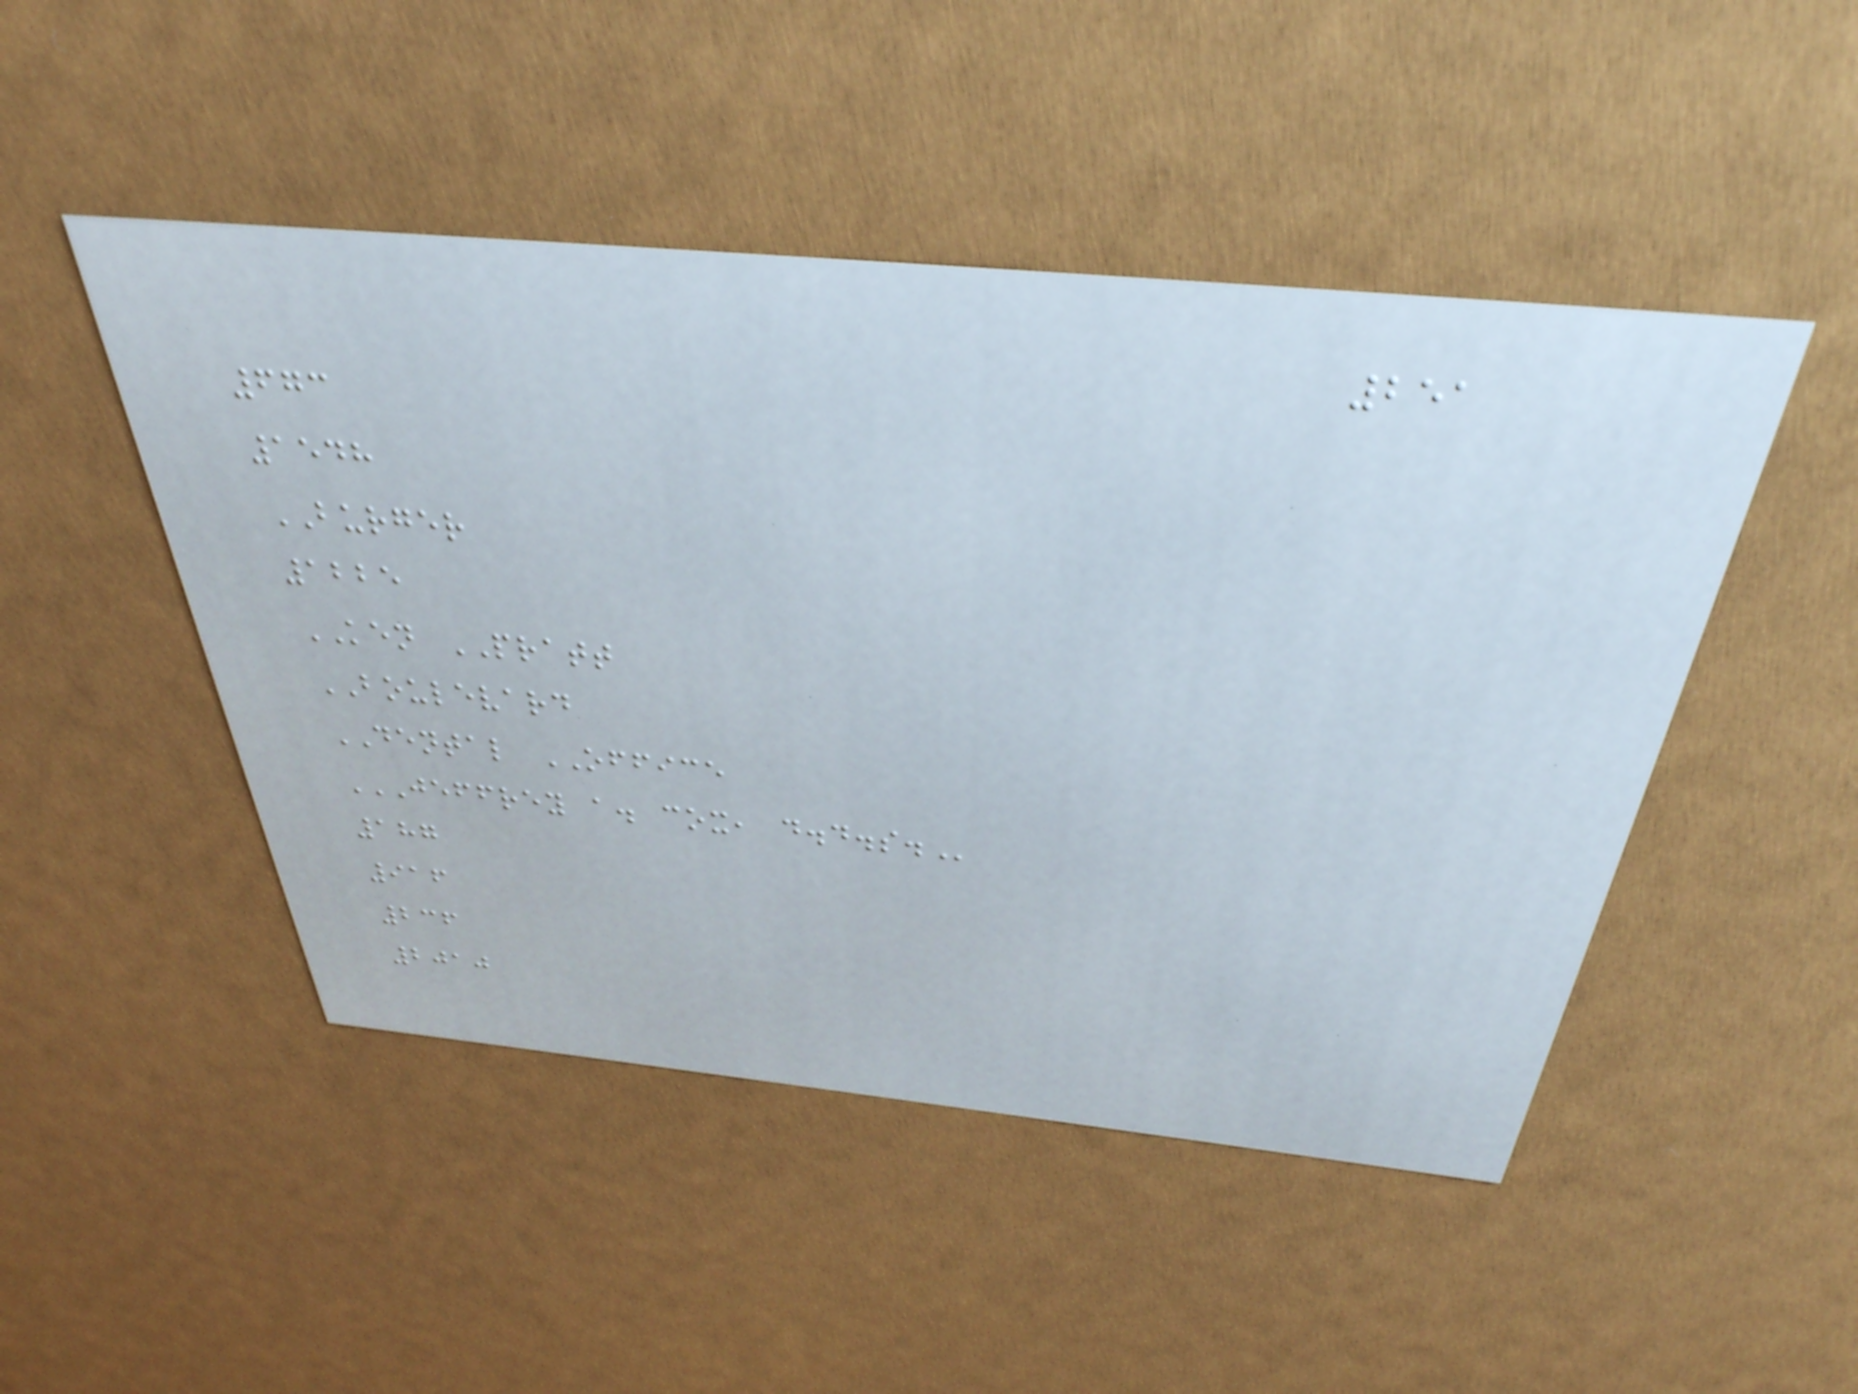251
673
1548
BURGER
1225
KEN PRATT
BOULEVARD
DENTAL OFFICE
JEFFREY A. COX, D.D.S.
187
916
236
2010
